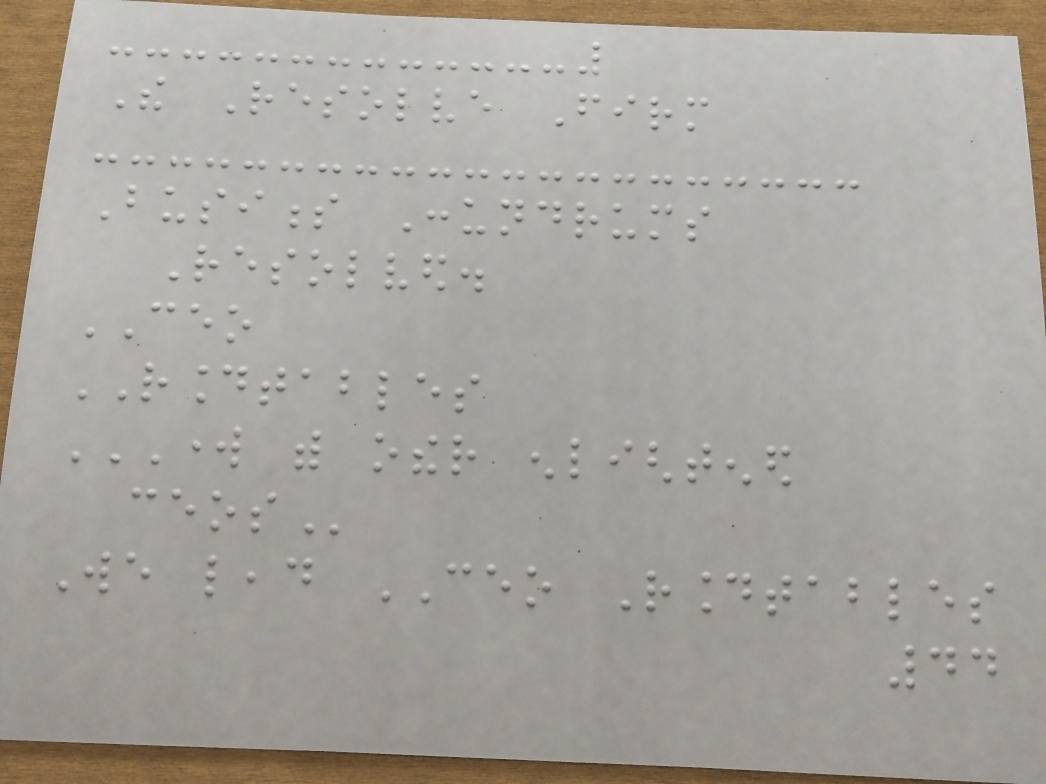The Resolve Firm
Business Conundrums
Resolved.
CEO
ROUNDTABLES
WORK WITH OTHER ENLIGHTENED
CEOS
We lead CEO Roundtables
44
